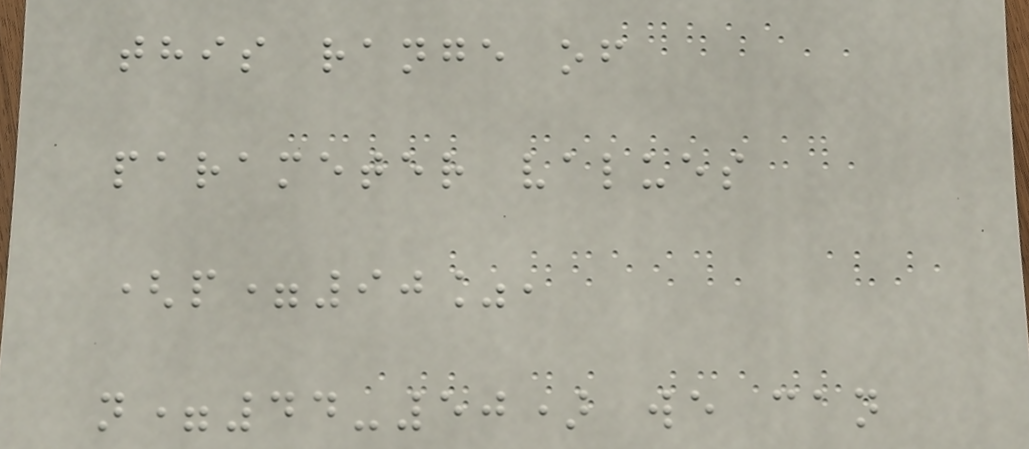this range of
parameter values
(p=90%,
n=44-50) we can
